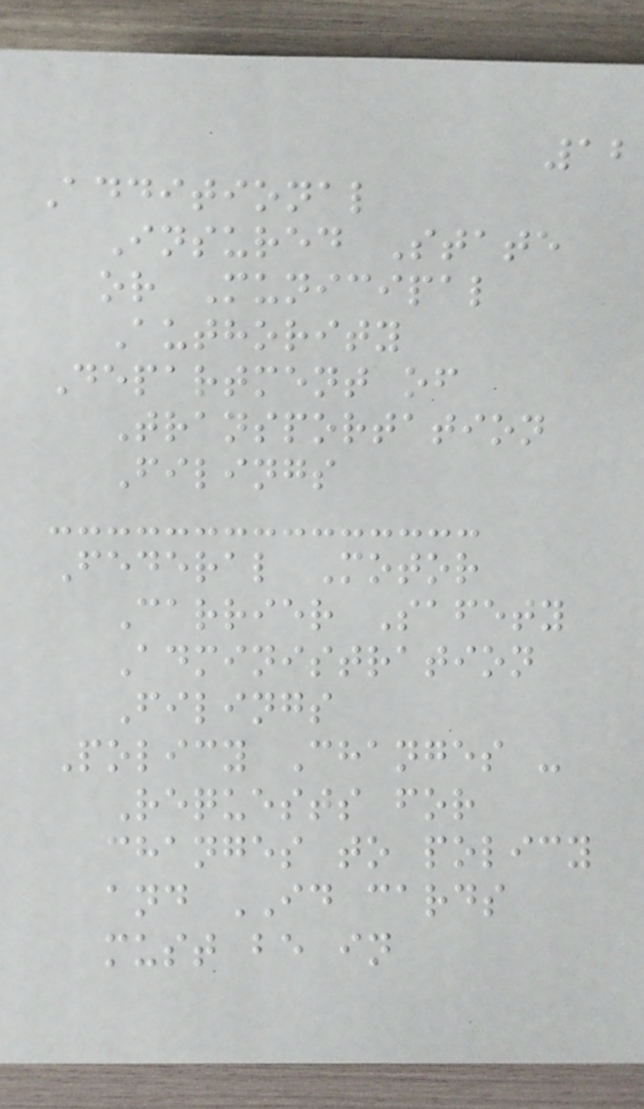12
Additional
Insured State
or Municipal
Authority
Department of
Transportation
Filings
Federal Motor
Carrier Safety
Administration
Filings
Policy Changes -
Requests for
changes to policy
and ID cards
must be in
